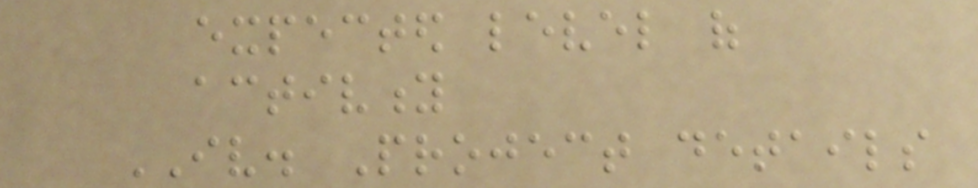expected level of
activity
IV. Project details
